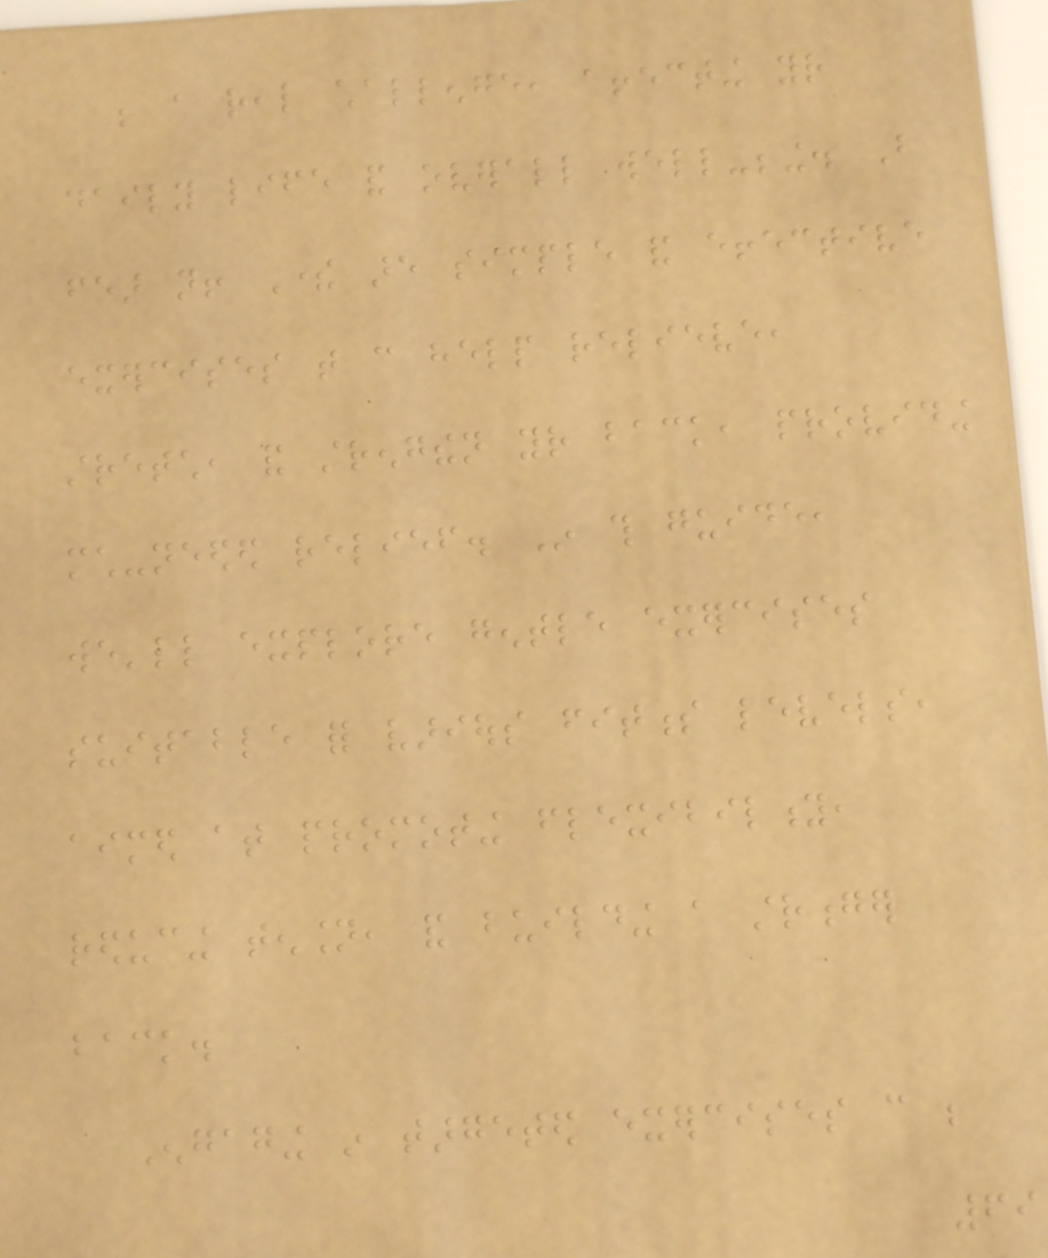be a real challenge, affecting your
daily life and overall well-being. But
fear not! There are simple and effective
exercises that can help relieve,
stretch, and strengthen your back, providing
much-needed relief. In this guide,
we'll explore gentle exercises
suitable for various fitness levels,
aimed at promoting flexibility,
reducing tension, and building a stronger
back.
Engaging in targeted exercises can be
69
